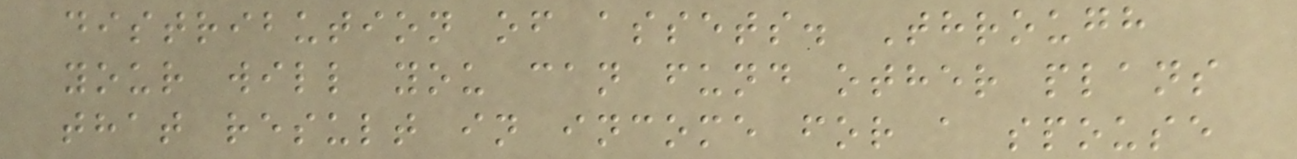distribution of assets. Through
your will you can fund other plans
that result in income for a spouse
